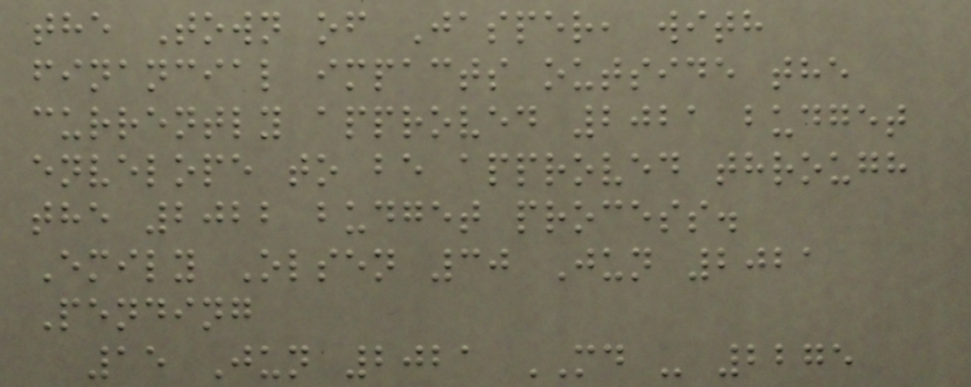the Town of Jasper, with
financial impacts outside the
currently approved 2021 budget
envelope to be approved through
the 2022 budget process.
Emily Olsen 30 Jun 2021
Pending
15 Jun 2021 MD - 2275
